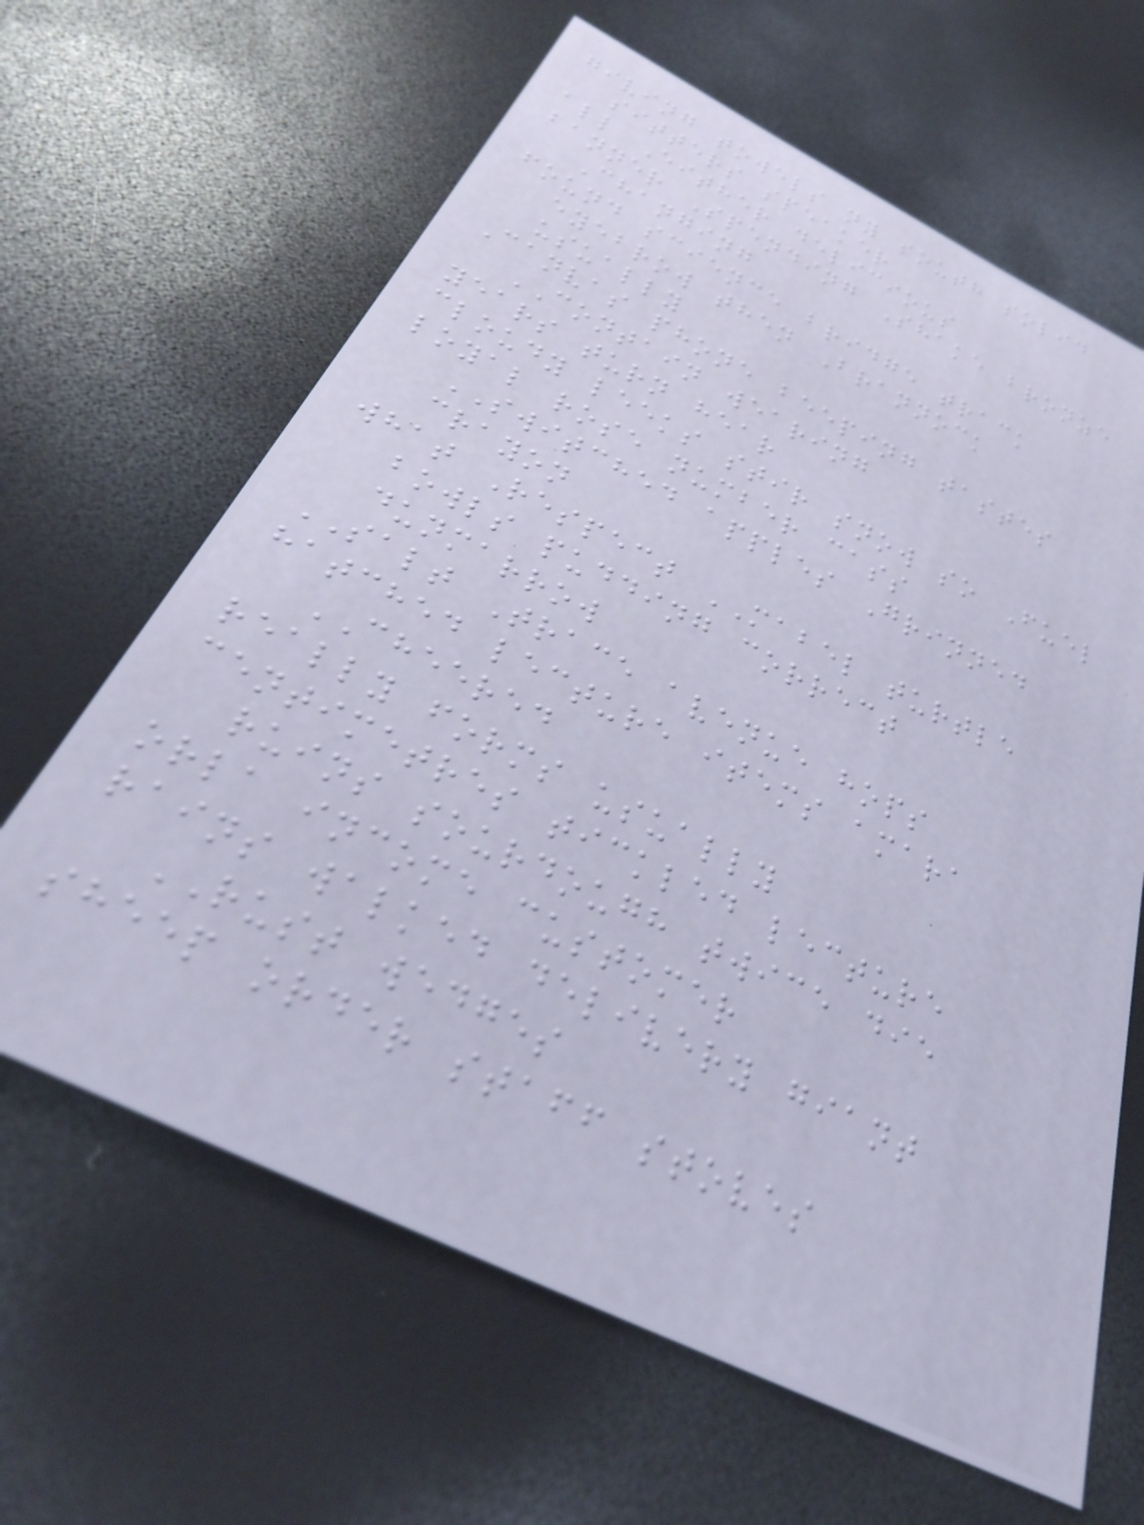giving towels ny south solid
sitters speaker
all Either delicious
banner Spending Shake bronze
Changing
found science bridge track
eyebrow then Brannock
usually
Canvas phone beeping tastes
CONTAIN wearing
years turn hear
cloudy leeks stir snow so Fuel
loyal rose number cass
SWITCHED apples Grinned
crayon
what Respect MABEL turtle
bowls pudding correct
dunmarrow
SALT Trace avenue hops
hatched lecture items amara
CHEERED
really forms usually
centimetres tickled lecture
ruins sourdough twice die
orla income customer
rains walked delivery giant
RUST wedges
sheep order staff stoves
